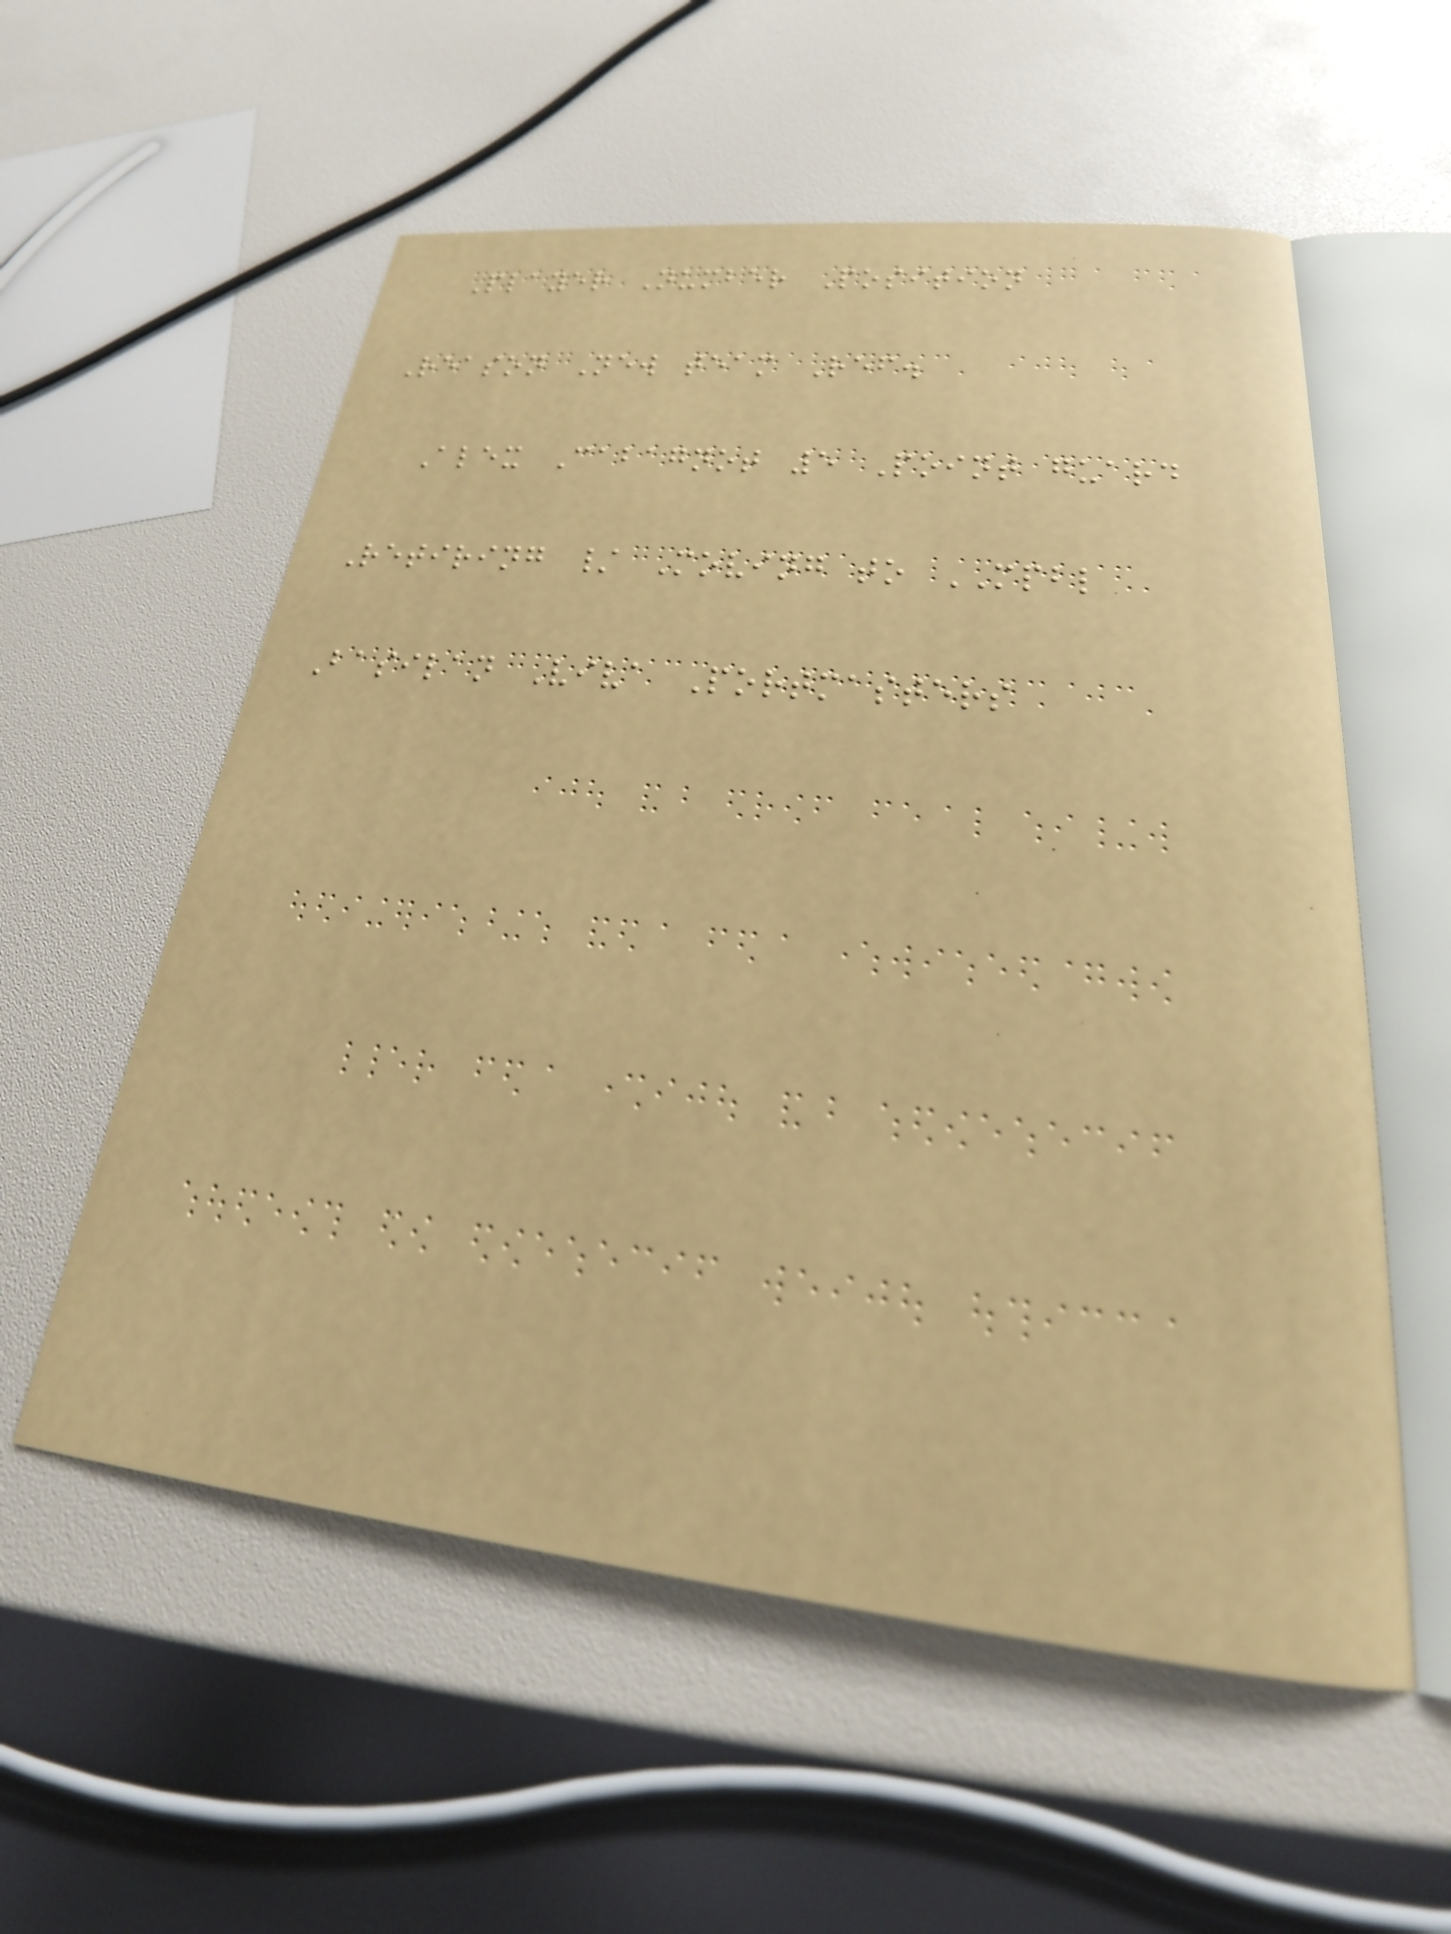Player Number Position
Reason New team Ref.
Alex Cabagnot 5 Point guard
Retiring / Moving to MPBL
Basilan Viva Portmasters
